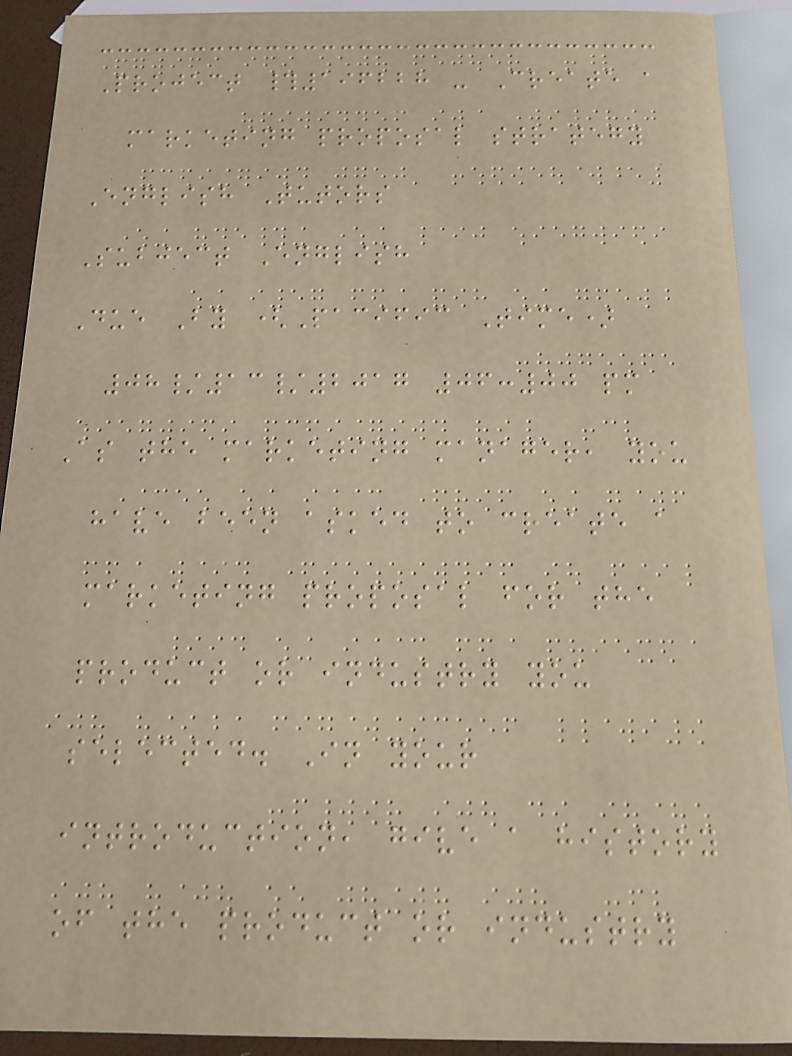Project #196228 - Create a
marketing proposal strategy
English Tutors
Subject English
Due By (Pacific Time)
08/13/2017 06:00 pm
As the marketing manager, you
have been asked to create a
marketing proposal for the
product or industry you
selected. In your
introduction, give a history
of the product or industry
